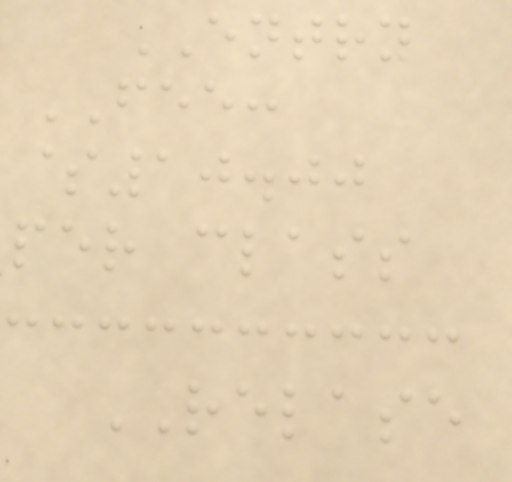ENTRY
FEE:
$10.00
per class
RELASE
